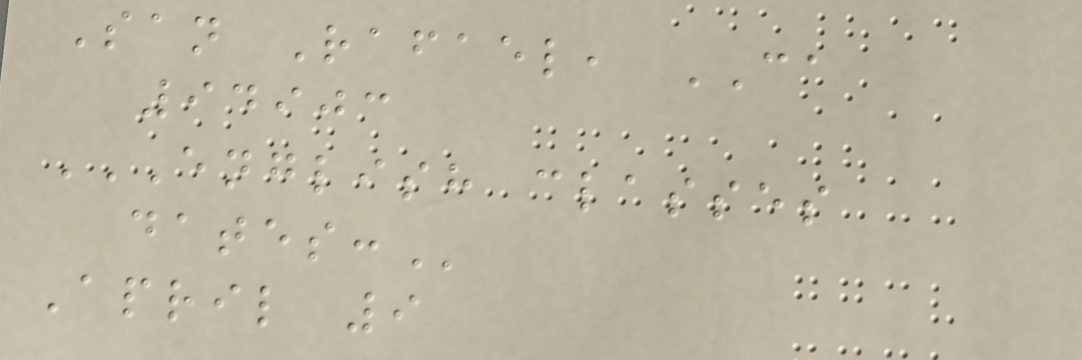San Rafael, CA
94903
ENGLISH CLASSES
DATES:
April 9
